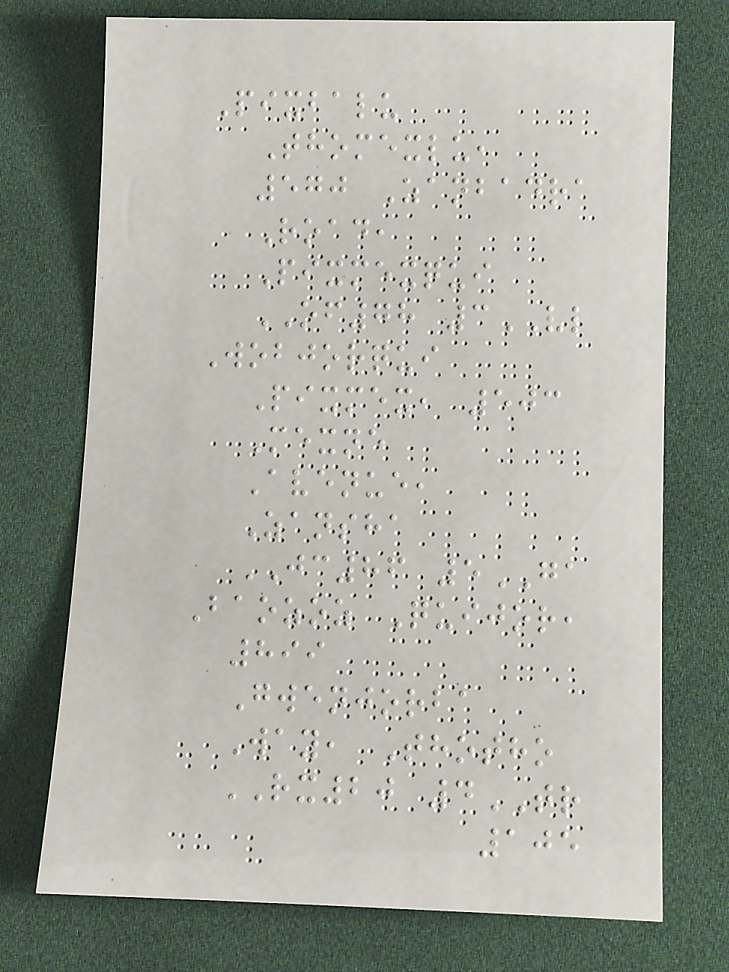Pixbalu
Thomexlu,
570 Zanbadra
Road,
Pixmexqui
OF78 3VL
Wobjorqui
Pixmex, 503
Mexne
Avenue,
Zansha
JC86 5GA
Baozoz Quijor,
899
Gwenjorba
Way, Thotho
RX20 4TR
105
